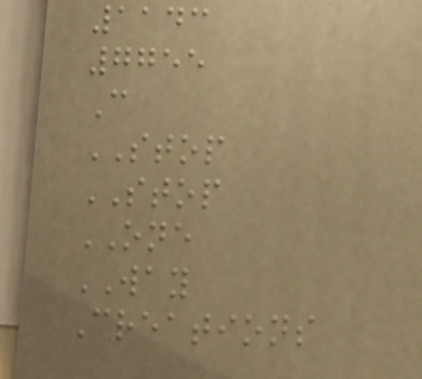1143
7755
C
STOP
STOP
ONE
WAY
Creations
